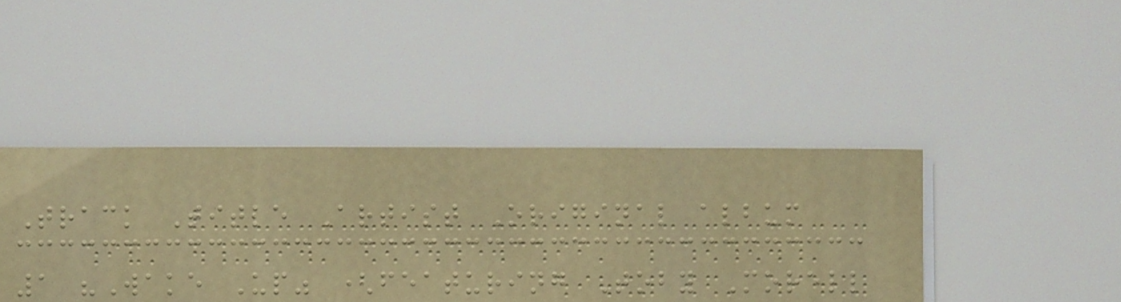Track Title Artist Original album
1 "Wake Up" (featuring Toby Morell
